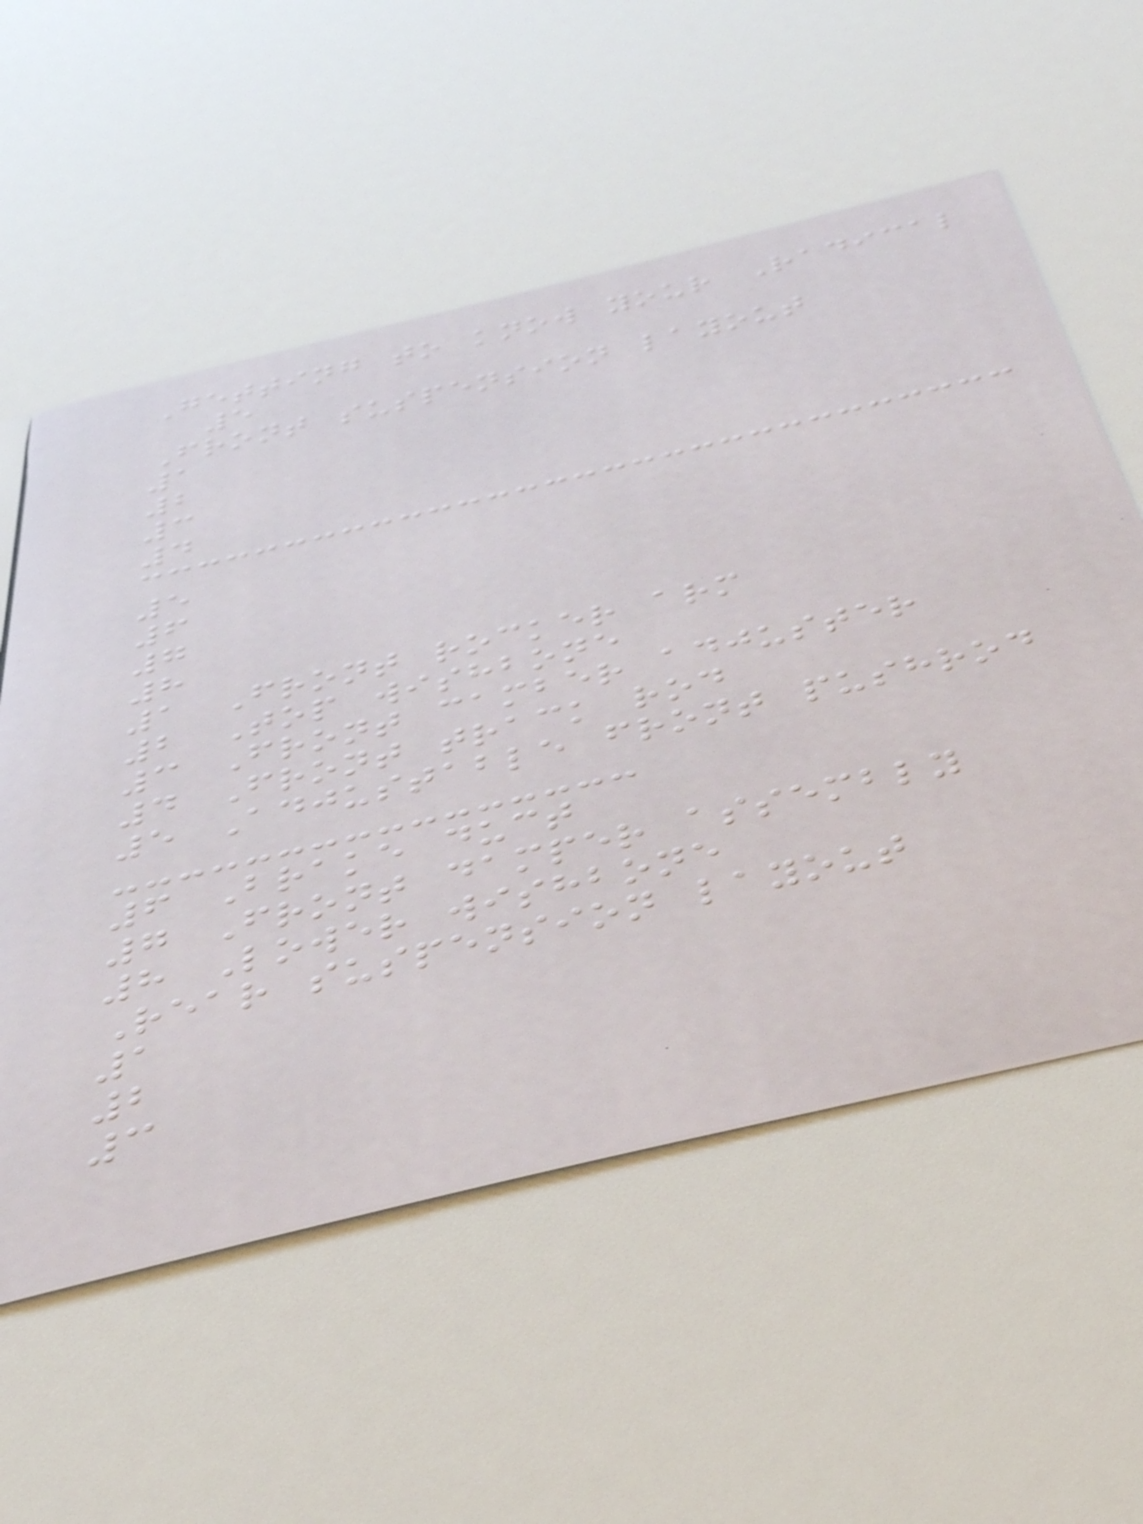Getting to know your Radical
5
Front suspension layout
1
2
3
4
5
6
7
8
1 Front rocker arm
2 Top wishbone
3 Front camber adjuster
4 Front track rod
5 Adjustable front pushrod
6 Brake duct
7 Front damper assembly
8 Lower wishbone
Rear suspension layout
1
2
3
